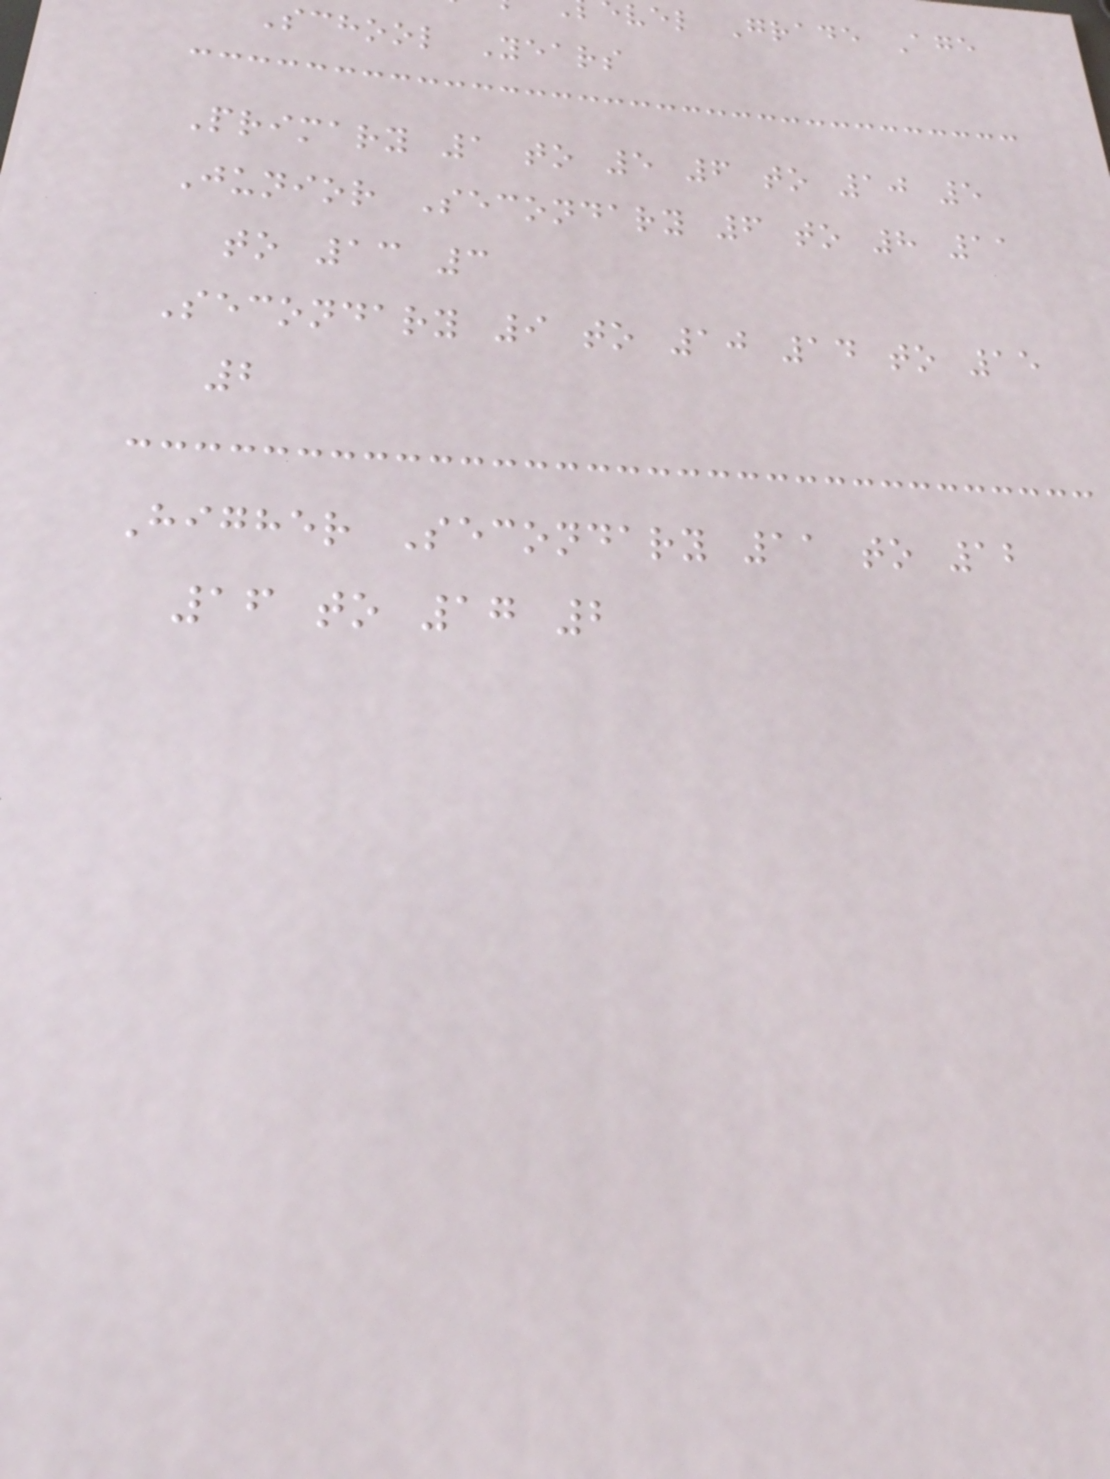vel Grade Age
School Years
Primary 1 to 5 6 to 10 5
Junior Secondary 6 to 8 11
to 13 3
Secondary 9 to 10 14 to 15
2
Higher Secondary 11 to 12
16 to 17 2
